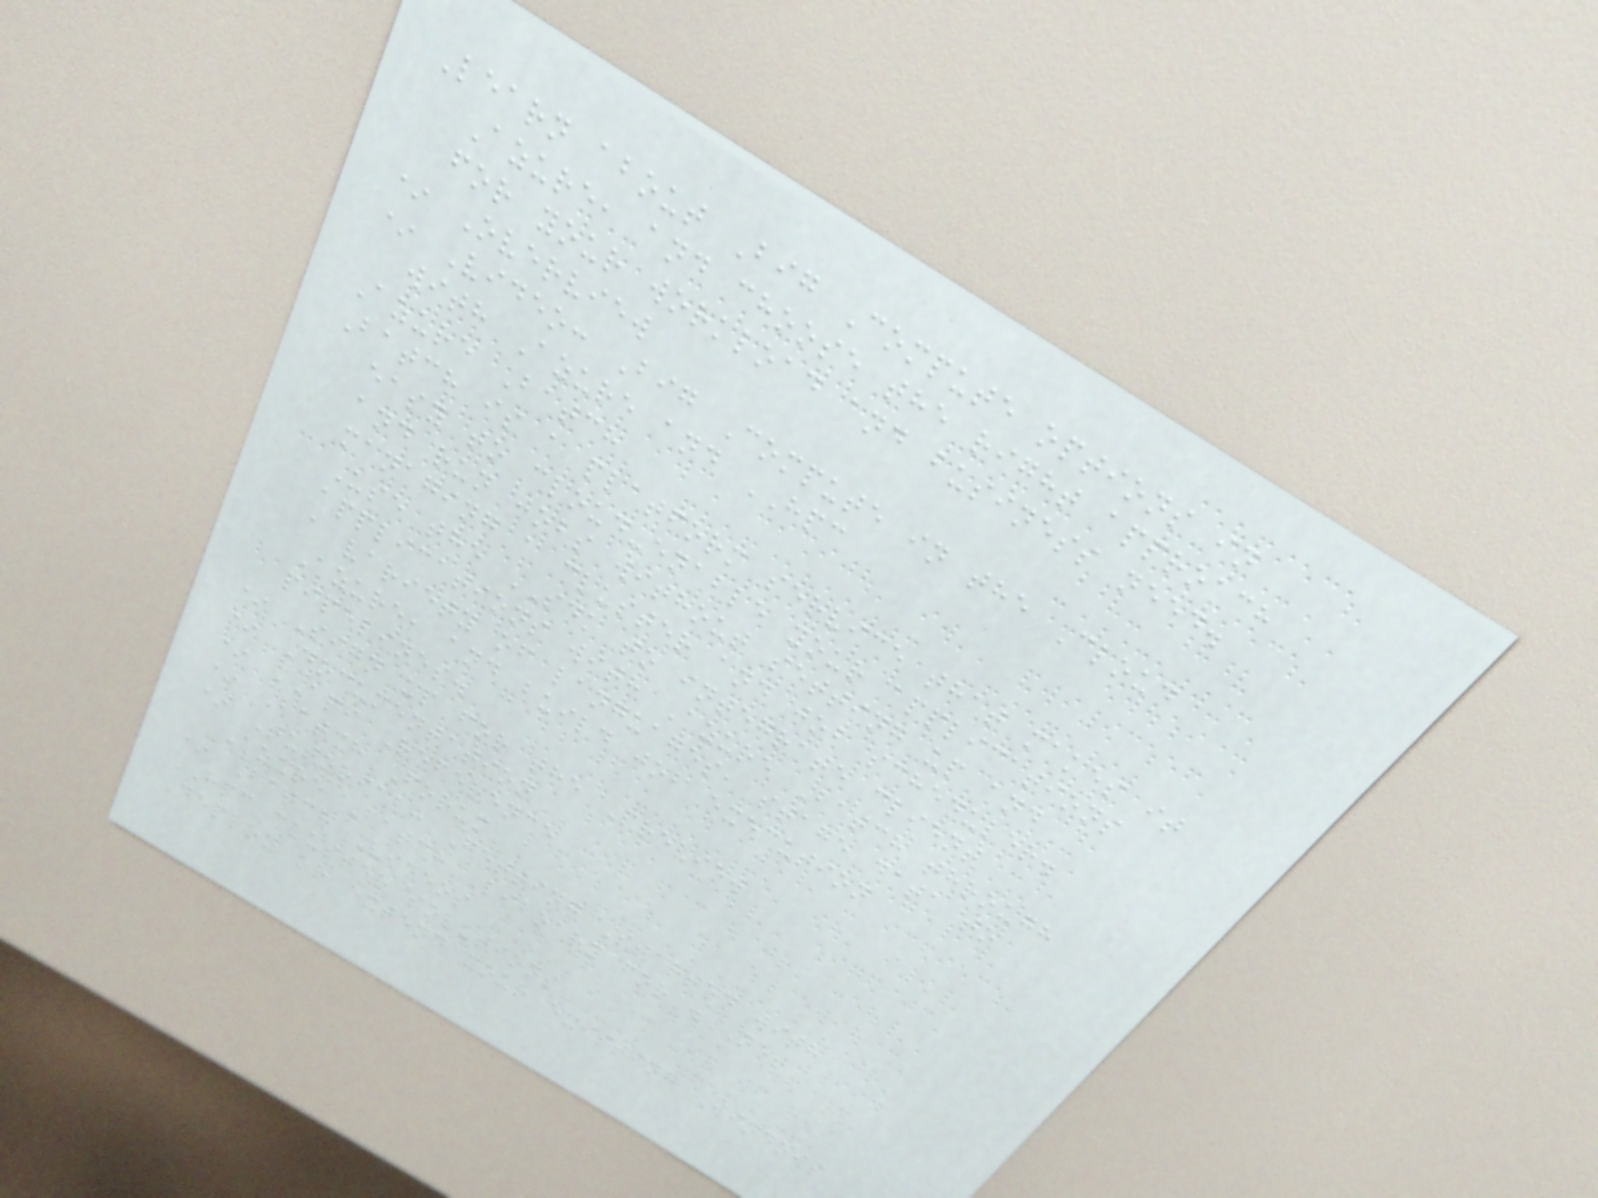Learn about Big Compute options in
Azure, and choose the right approach
for your workload and business need.
* Overview
* Video: Big Compute in the Cloud
with Azure and HPC
Azure Batch
Batch is a platform service that makes it
easy to cloud-enable your applications
and run jobs without setting up and
managing a cluster and job scheduler.
Use the SDK to integrate client
applications with Azure Batch through
a variety of languages, stage data to
Azure, and build job execution
pipelines.
* Sign up for the Preview
* Documentation
* API Reference
* Batch Forum
* Tutorial: Getting Started with
Azure Batch Library for .NET
* Batch Videos
HPC cluster solutions
Deploy or extend your existing Windows
